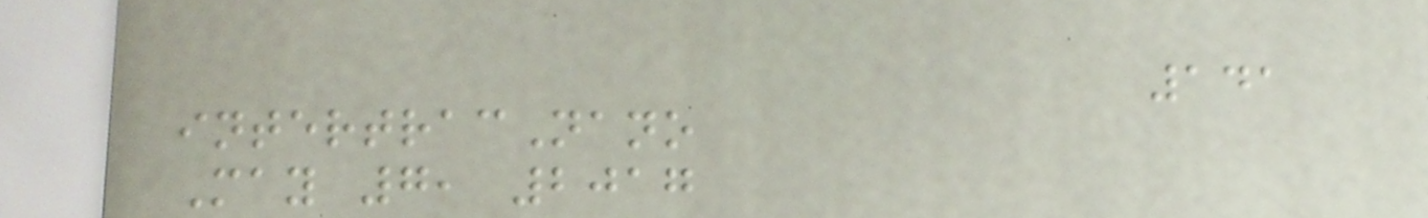141
intertracNano
May 7, 2017
